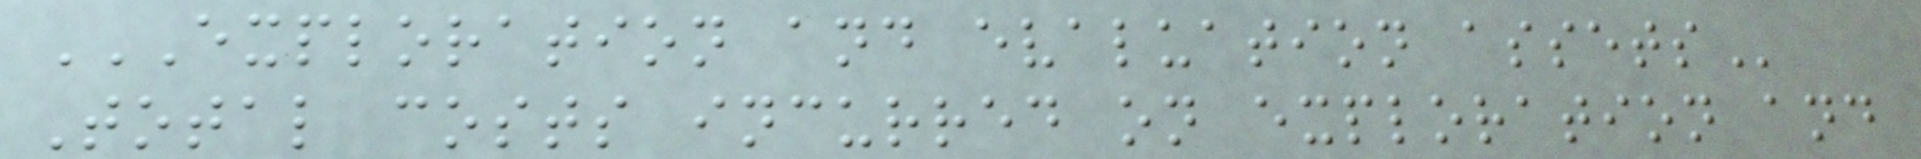EXPLORATION AND EVALUATION ASSETS
Total costs incurred on exploration and
